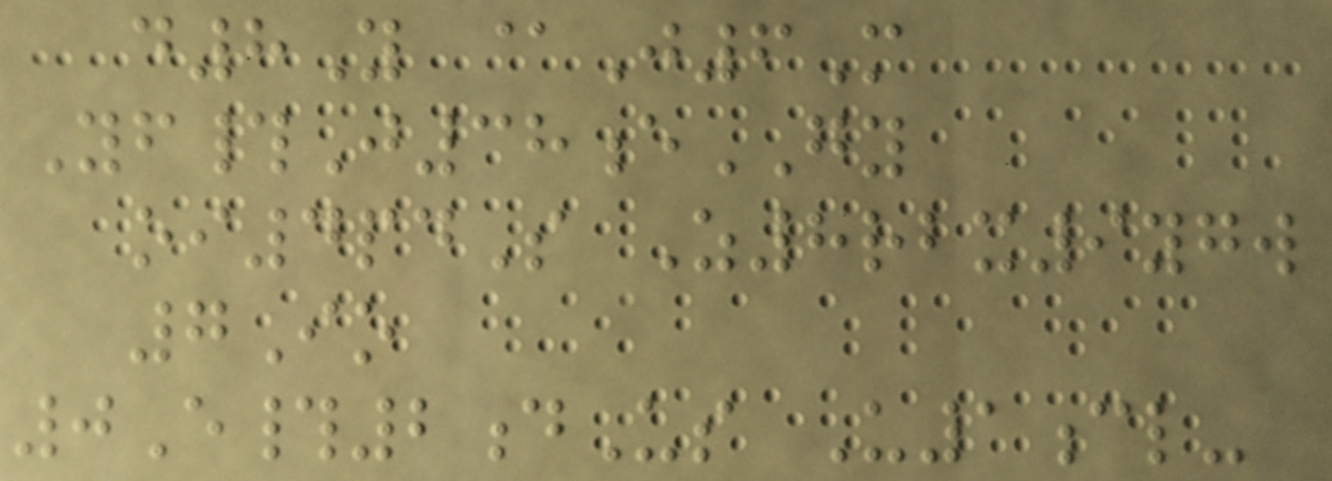d8Y @J6M
Yf#J38eGY
oi4pdS Z8rbx9ygw
7Io
0E#2dUs U1cl-
